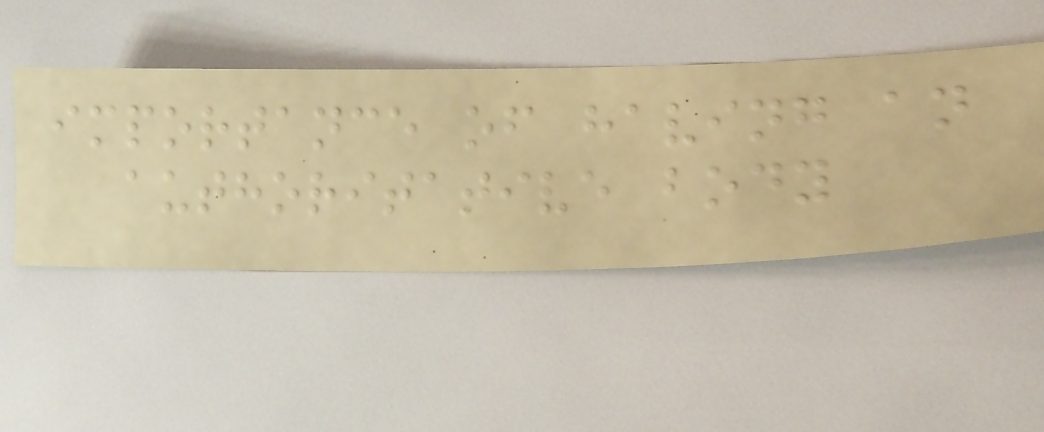importance of having an
authoritative body
